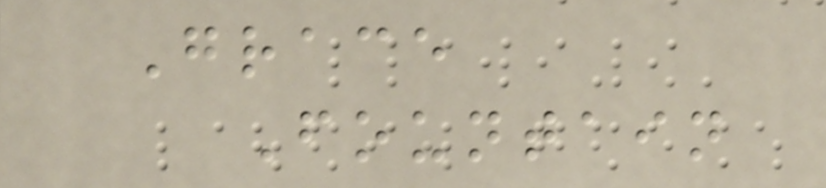Grace
Fountain
